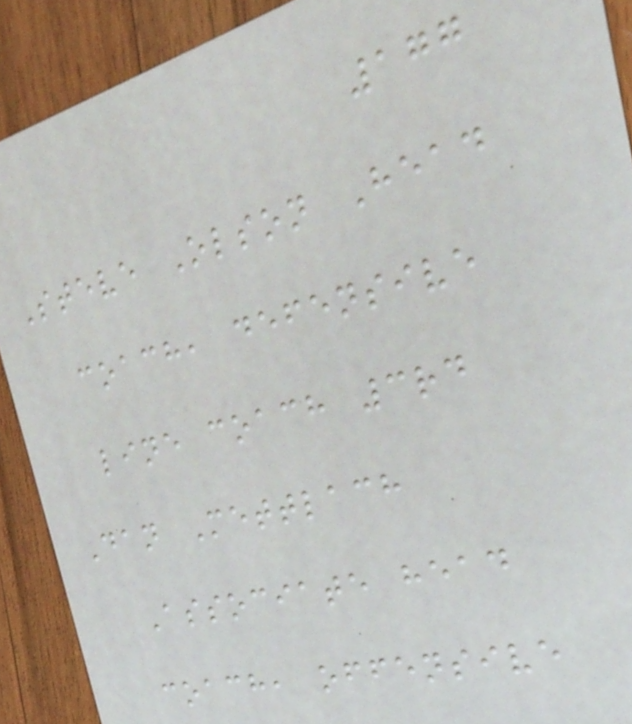177
Steve Olson Head
coach, defensive
line coach 3rd
Dan Mettlach
Associate head
coach, offensive
